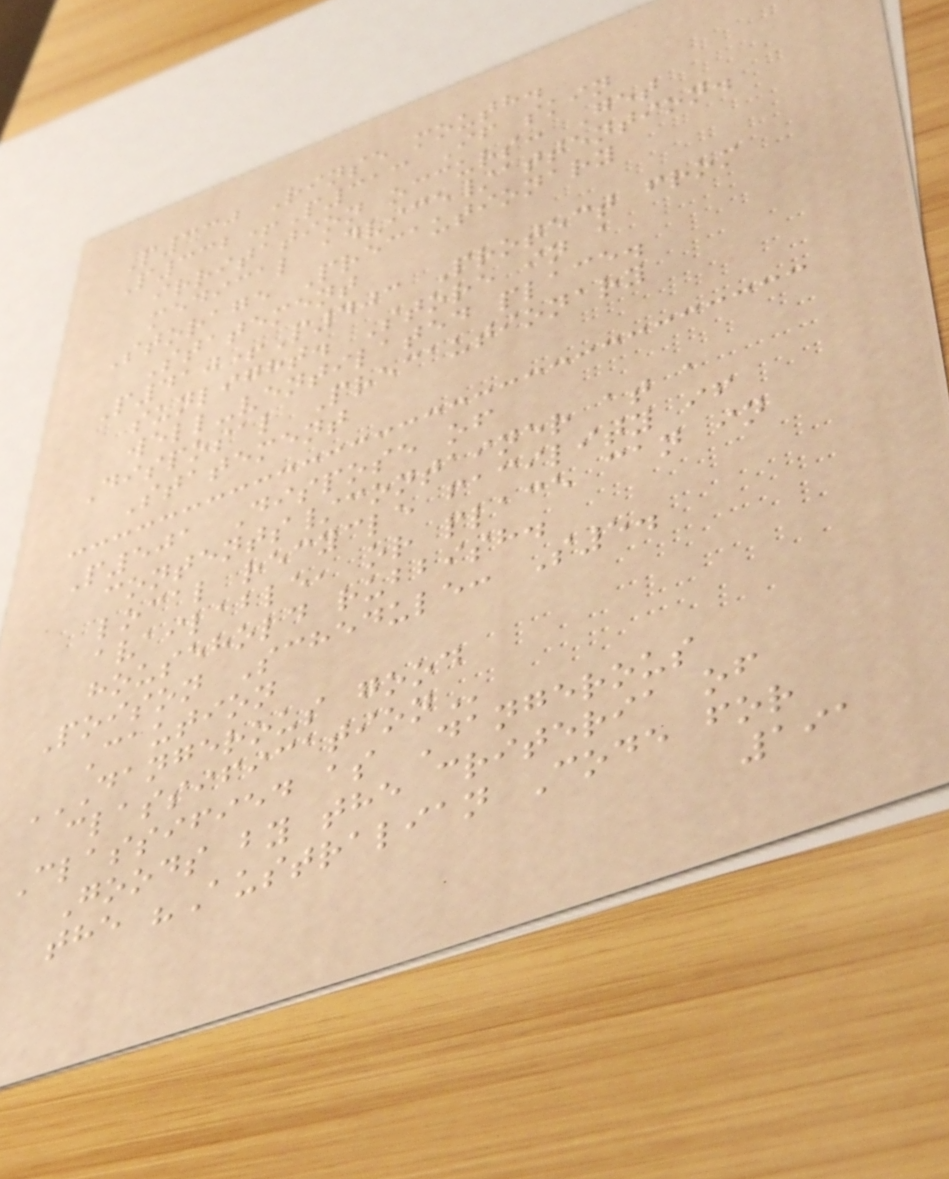P330 Rinse mouth.
P332+P313 If skin
irritation occurs: Get
medical advice/attention.
Storage Precautionary
Statement
P410+P403 Protect from
sunlight. Store in a
well-ventilated place.
Disposal Precautionary
Statement
P501 Dispose of
contents/container at a
local recycle facility if
available, or place can in
household rubbish.
Poison Schedule: S5.
Caution
DANGEROUS GOOD
CLASSIFICATION
Classified as Dangerous
Goods by the criteria of
the "Australian Code for
191
